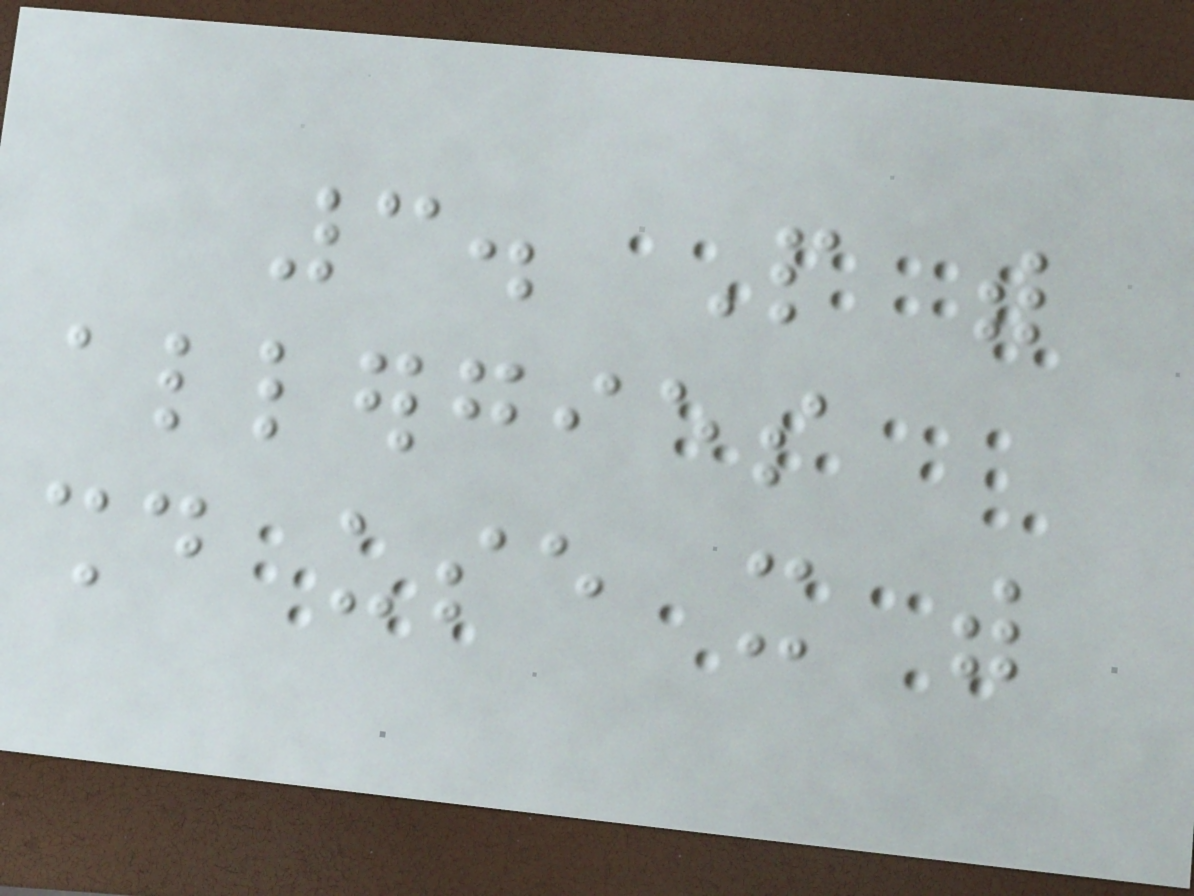3. People with
allergies
should use it with
